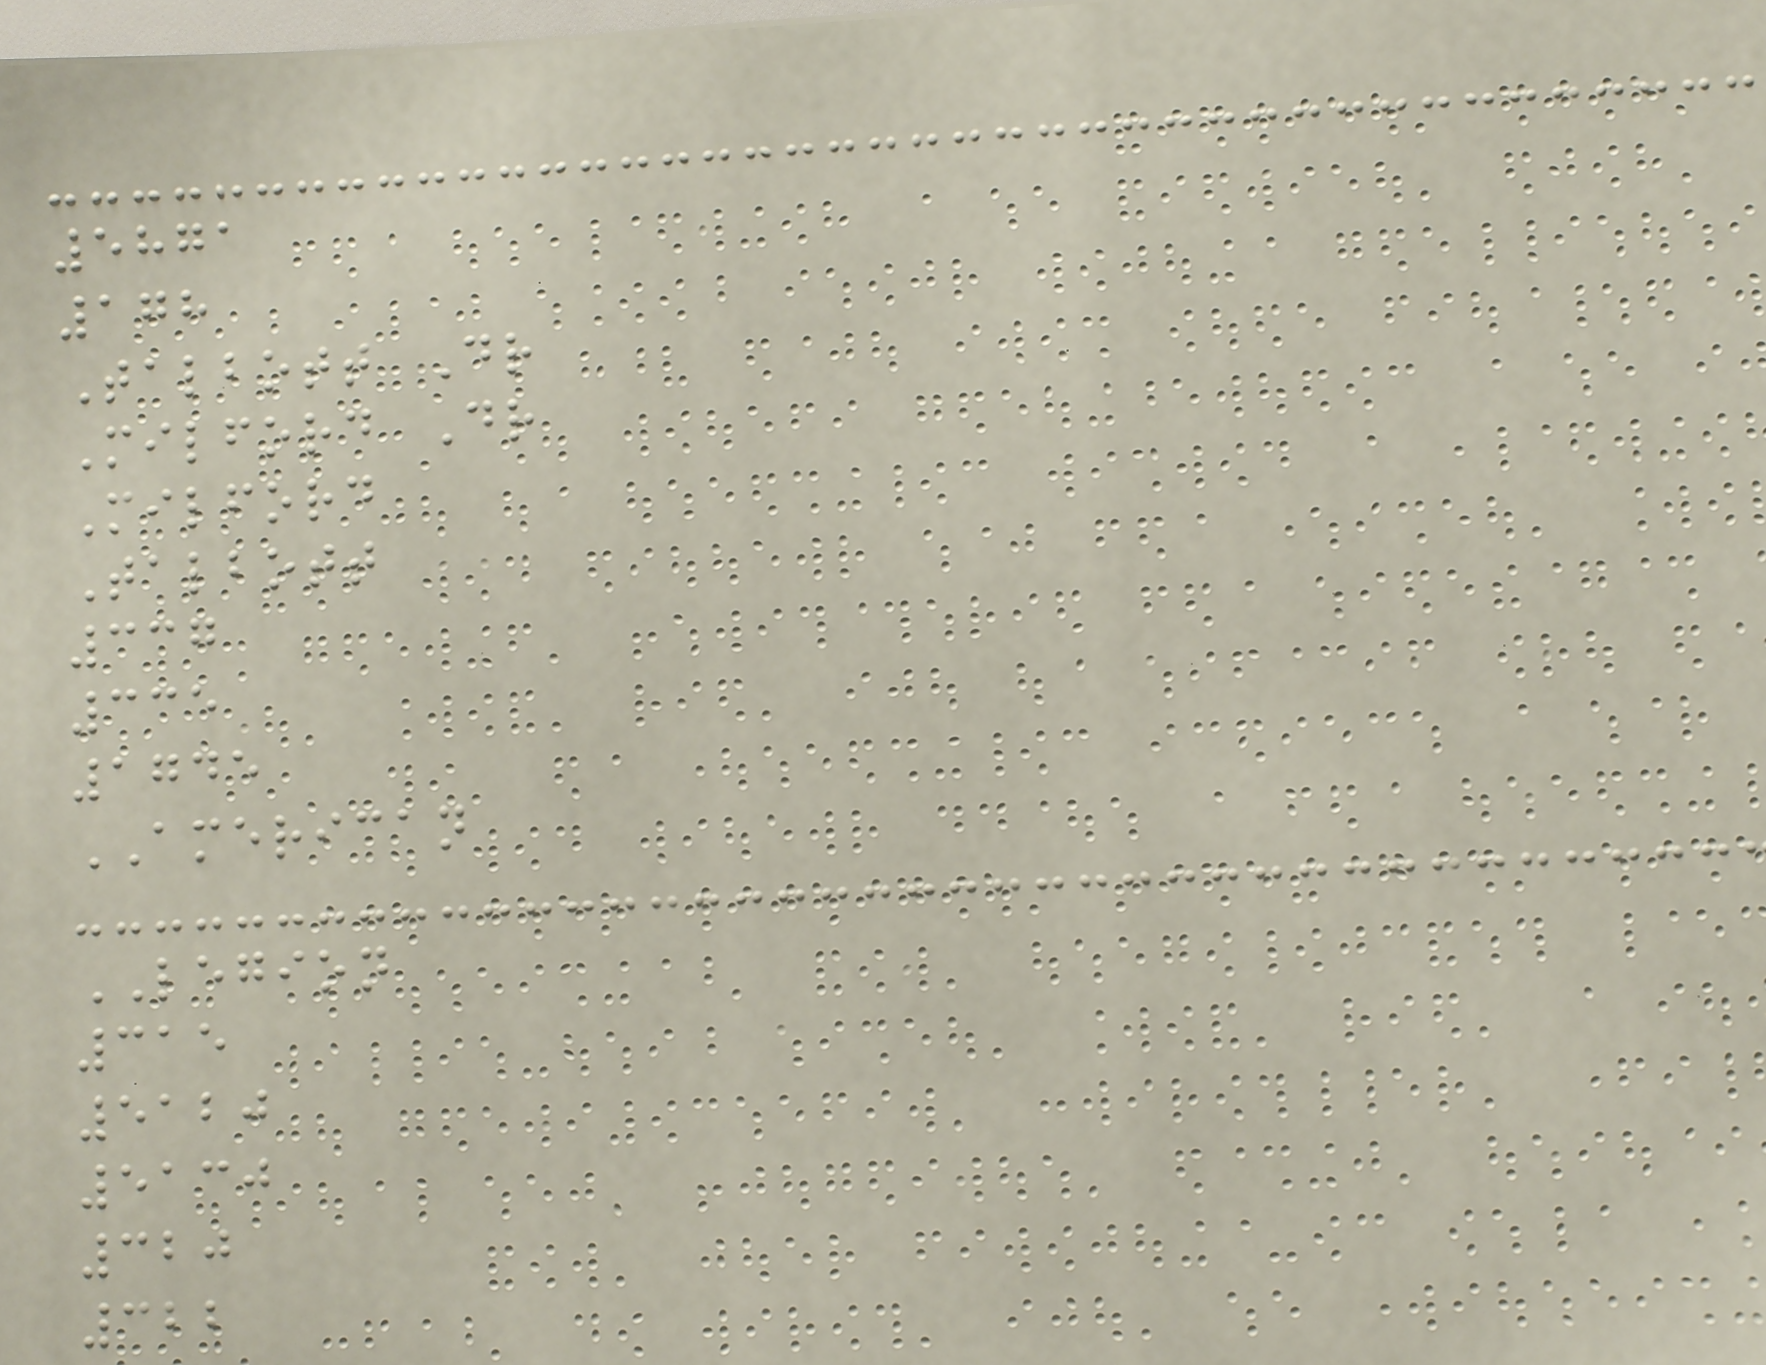5871
178
Talbott Dr
Milford Dr
Milford
Talbott
337
335
1745
AMERICAN
LEGION
315
5120
5130
320
322
